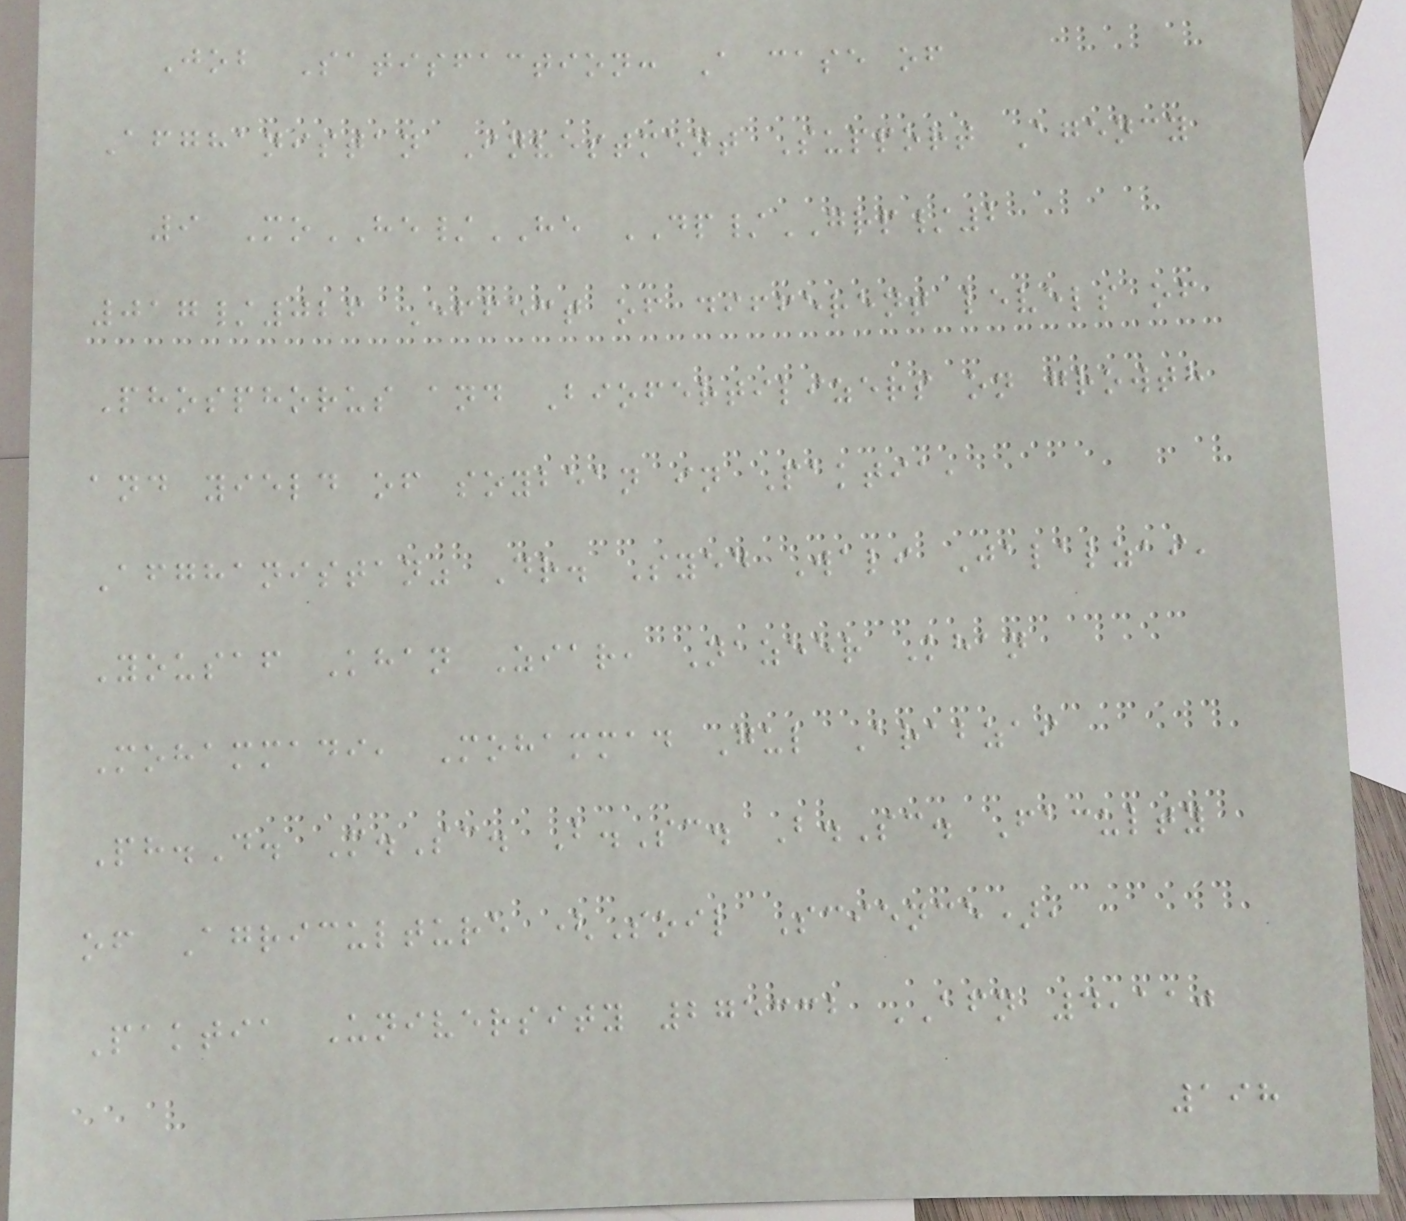Job Satisfaction: A case of
Afghanistan Investment Support Agency
9 MoHE/HE DP/GRP/2
017/026 Effect of different levels of
Phosphorus and Biofertilizers on growth
and yield of soybean in Paktia,
Afghanistan" Dr. Syed Wali Jalalzai,
Yousaf Khan Ziar, Nazeer Khan
Mohammadi, Mohammad Gul Arabzai
Ph.D. M.Sc. B.Sc. B.Sc. Faculty
of Agriculture (Soil Science),
Paktia University 275332 AFN 4,110
198
